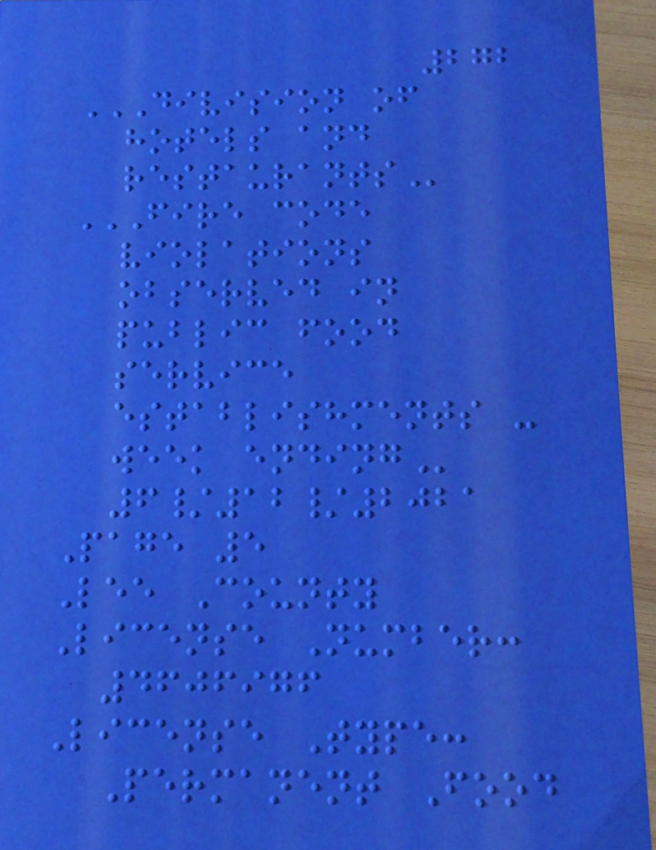272
DIVISION OF
HOTELS AND
RESTAURANTS
FIRE CODE
VIOLATIONS
OBSERVED IN
PUBLIC FOOD
SERVICE
ESTABLISHMENTS -
WEEK ENDING
6/12/2021
Page 5
Lee County
License Number:
4606976
License Type:
Permanent Food
